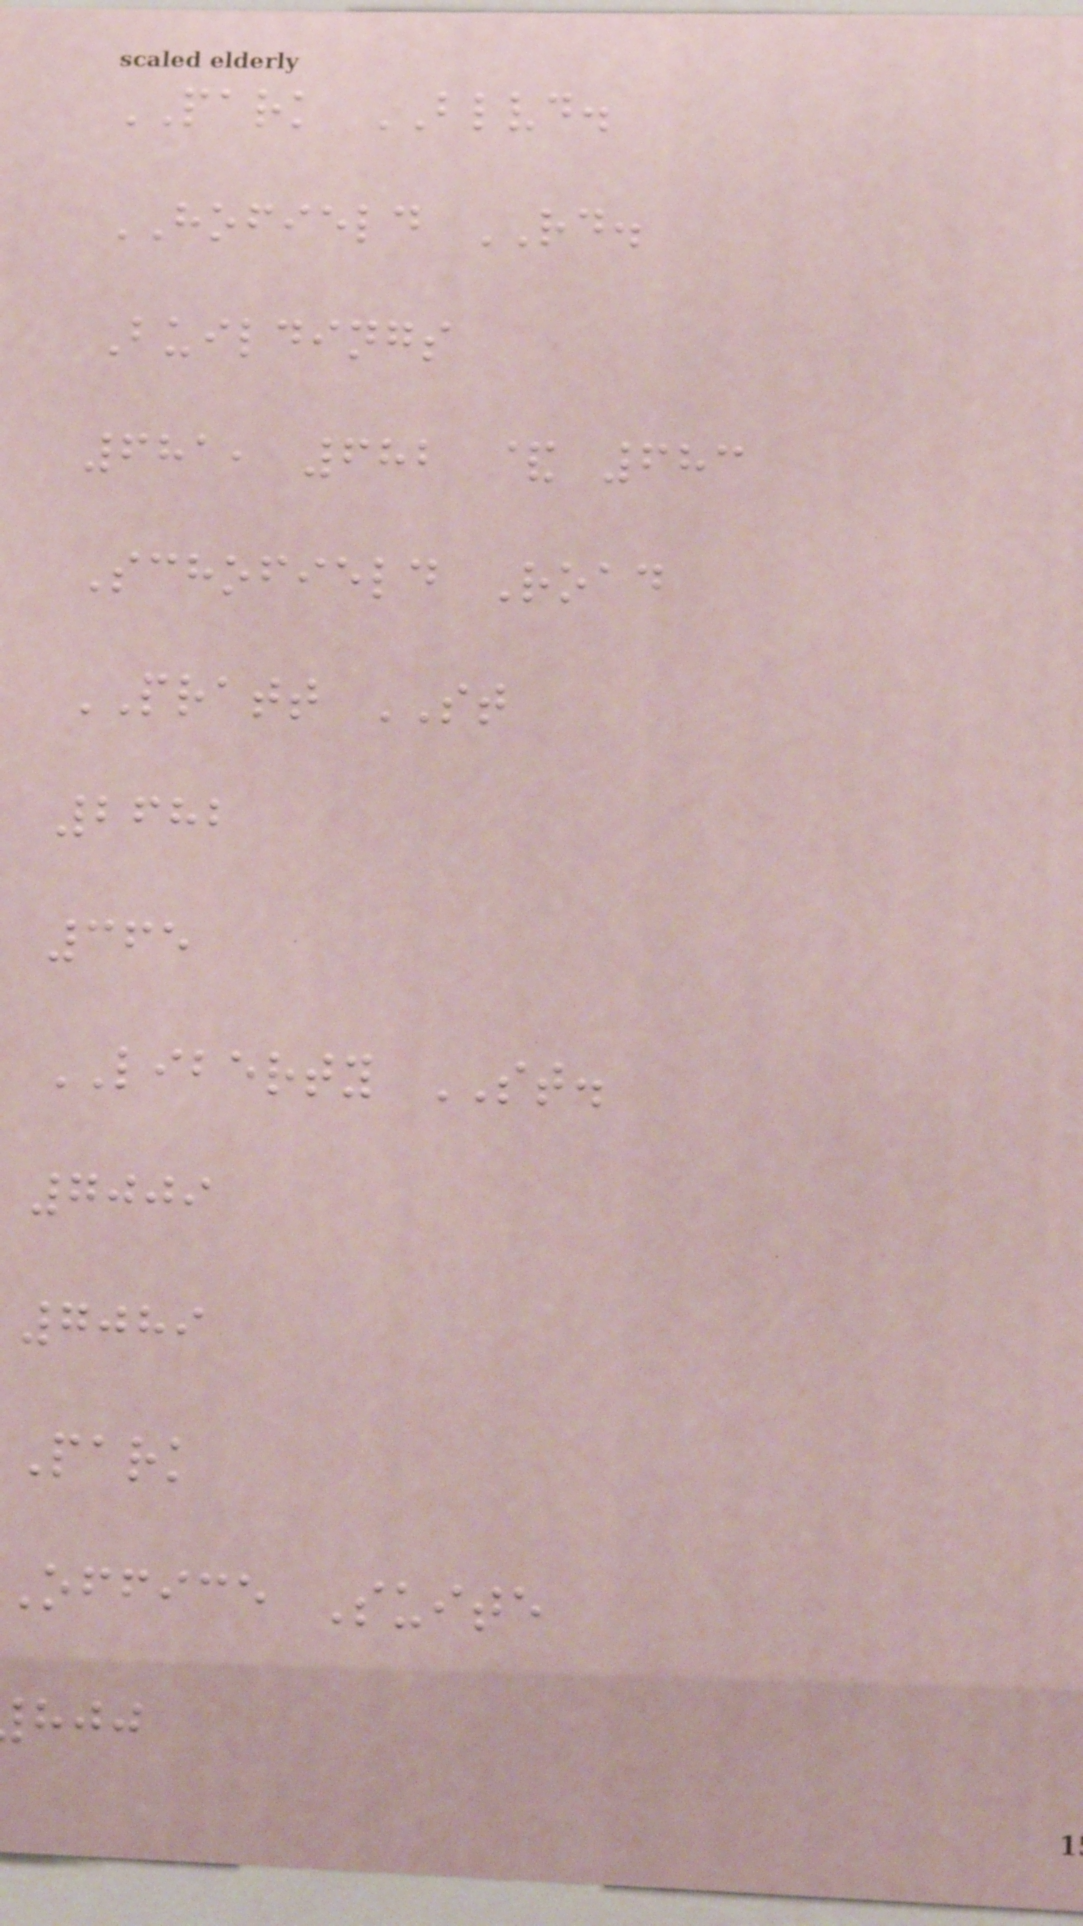PARK BLVD.
HOFIELD RD.
Buildings
681, 682 & 683
Schofield Road
PRATT ST
2682
365
LIBERTY ST.
7009
7089
Park
Office Suite
